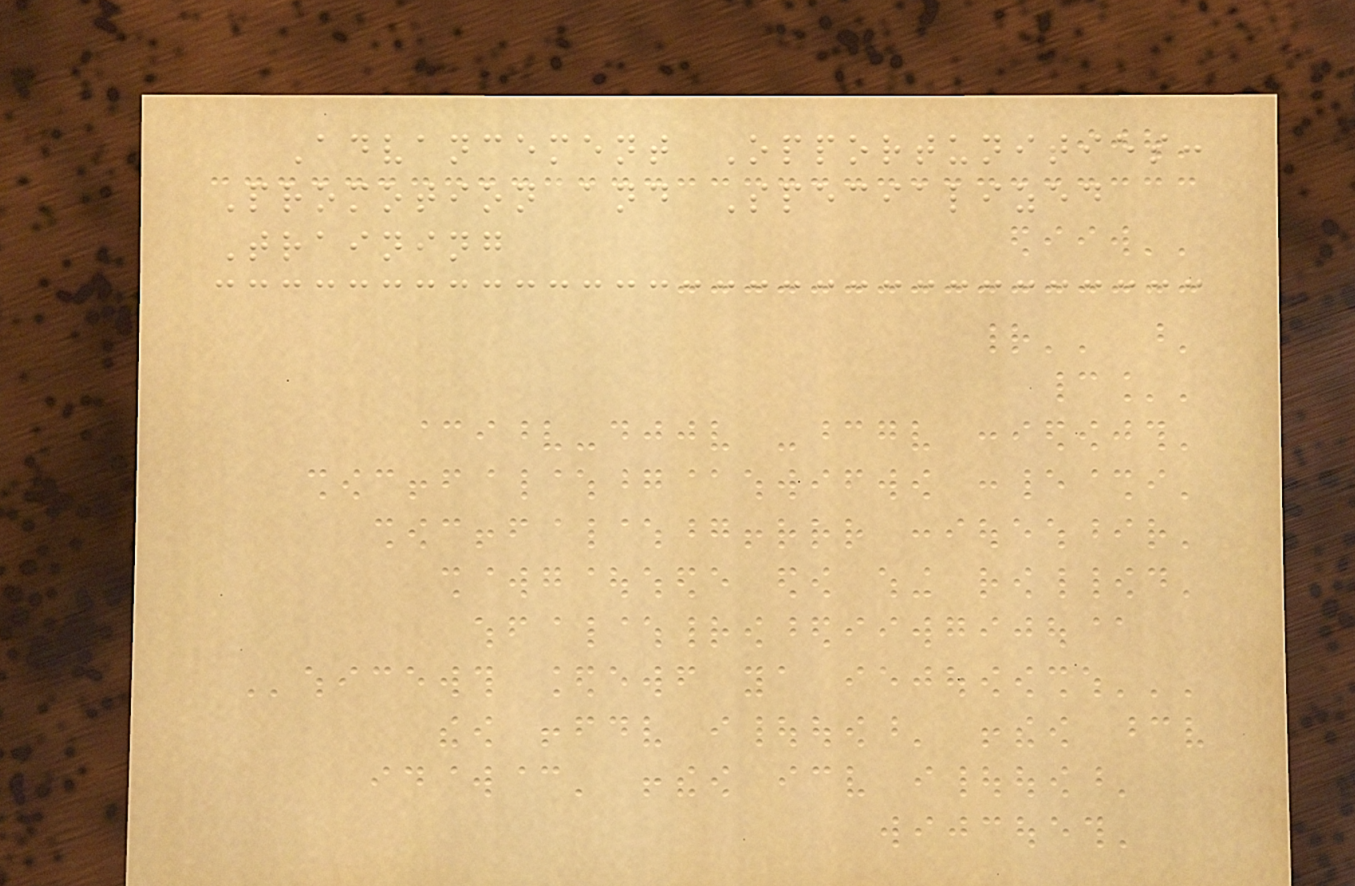Advancement Opportunities:
Promotion and Specialized
Training
